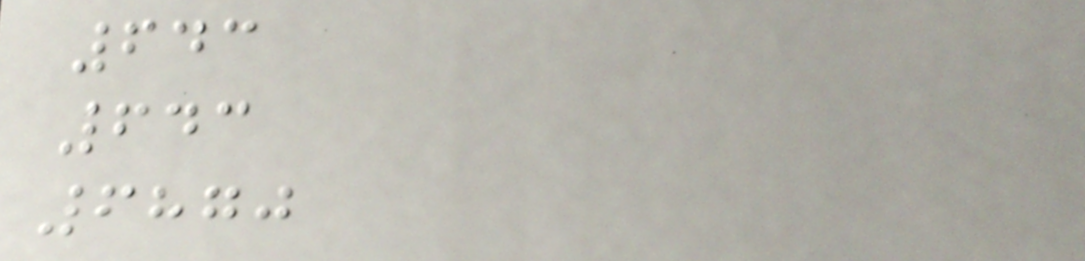643
643
6870
